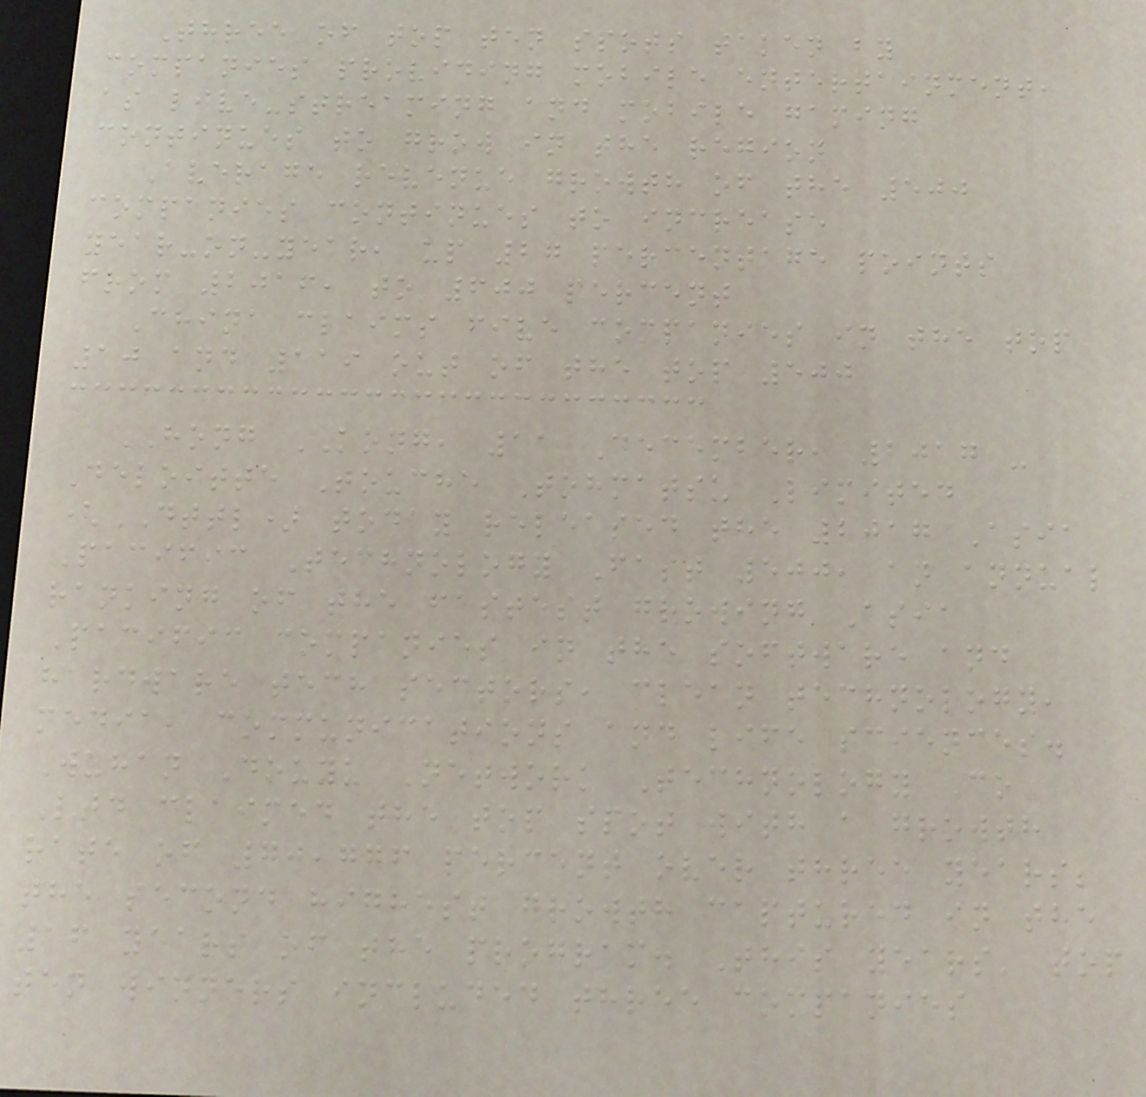Three of top ten spots taken by
companies providing mobile entertainment,
as live-streaming and mobile gaming
continues to grow in the region
Average revenue growth of the 500
companies continues to increase
year-on-year, up 27 percentage points
from 2016, to 600 percent
China claims five companies in the top
10 and 119 out of the top 500
HONG KONG, 11 December, 2017 -
Deloitte Touche Tohmatsu Limited
(DTTL) today released the 2017 Asia
Pacific Technology Fast 500, an annual
ranking of the fastest growing Asia
Pacific companies in the software and
hardware tech sectors, clean technology,
media, communications and life sciences.
Wuhan Douyu Network Technology Co
Ltd claimed the top spot with a growth
rate of 70,776 percent over three years;
the second highest growth captured in the
16 years of the program. This years' top
ten winners included three companies
